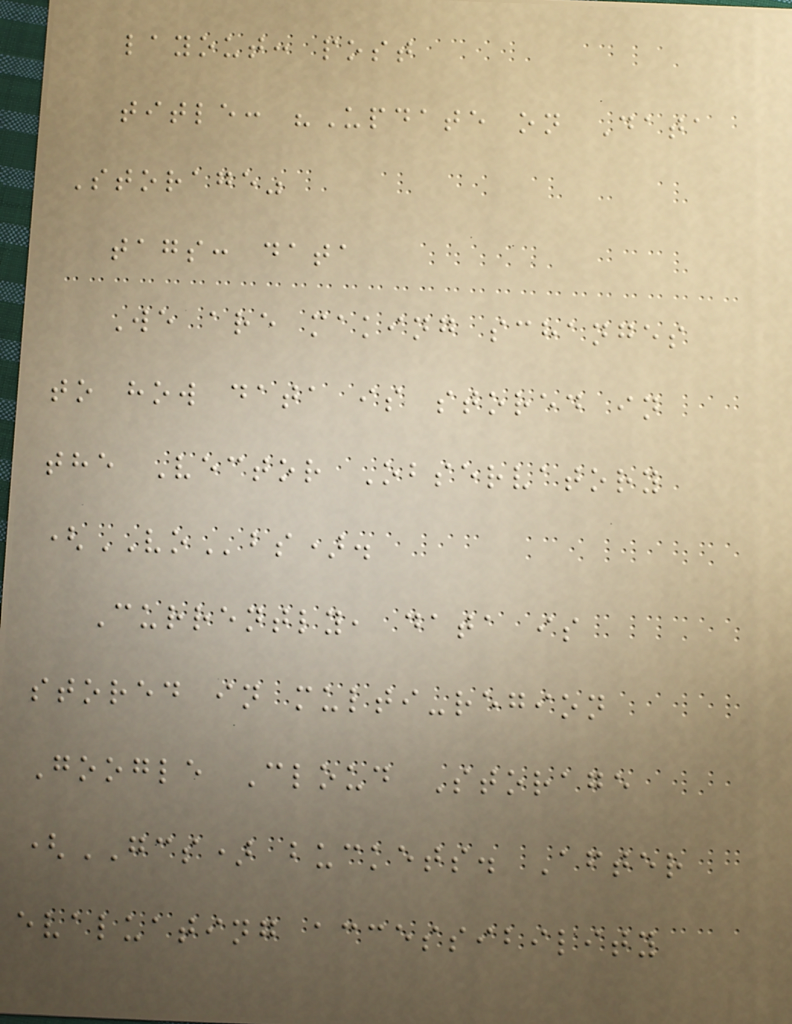layout: post
title: "Update on Data
Storage"
tags: data
We are making schanges
to how data is stored in
the Vector Observatory
(VObs).
Currently, data is
stored in multi-region
Google Cloud Storage
(GCS) buckets. After
evaluating accessibility
